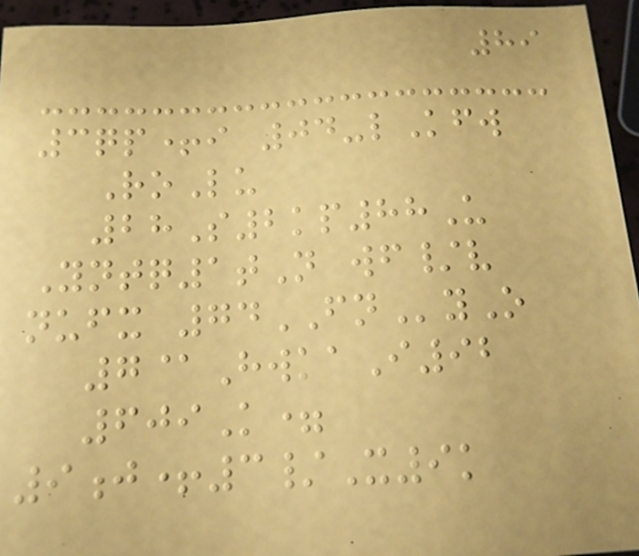89
3qp+i 04-lKfw
RoLu
28S2kp88U
Yntq1tN wf/v
nufx 74FNyO
7@HwkaI92
609K=
9j+3/X9k
